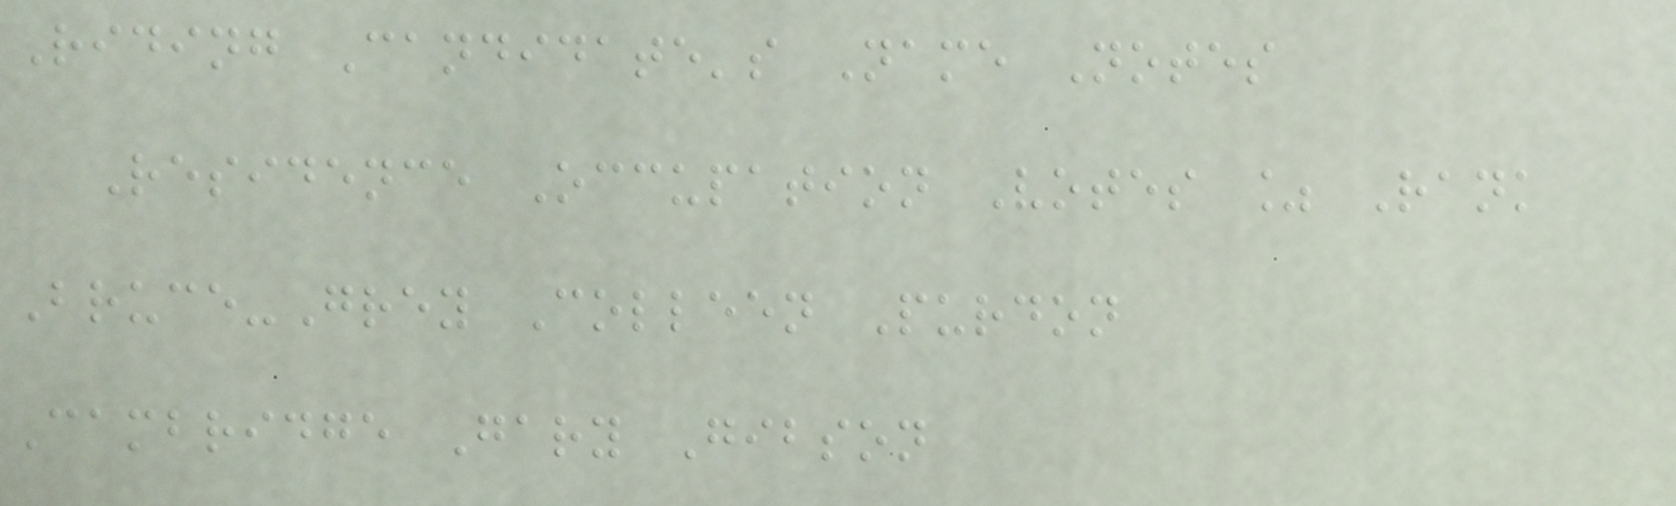Riding Candidate's Name Notes
Residence Occupation Votes % Rank
Bruce-Grey Colleen Purdon
Cambridge Gary Gibson
